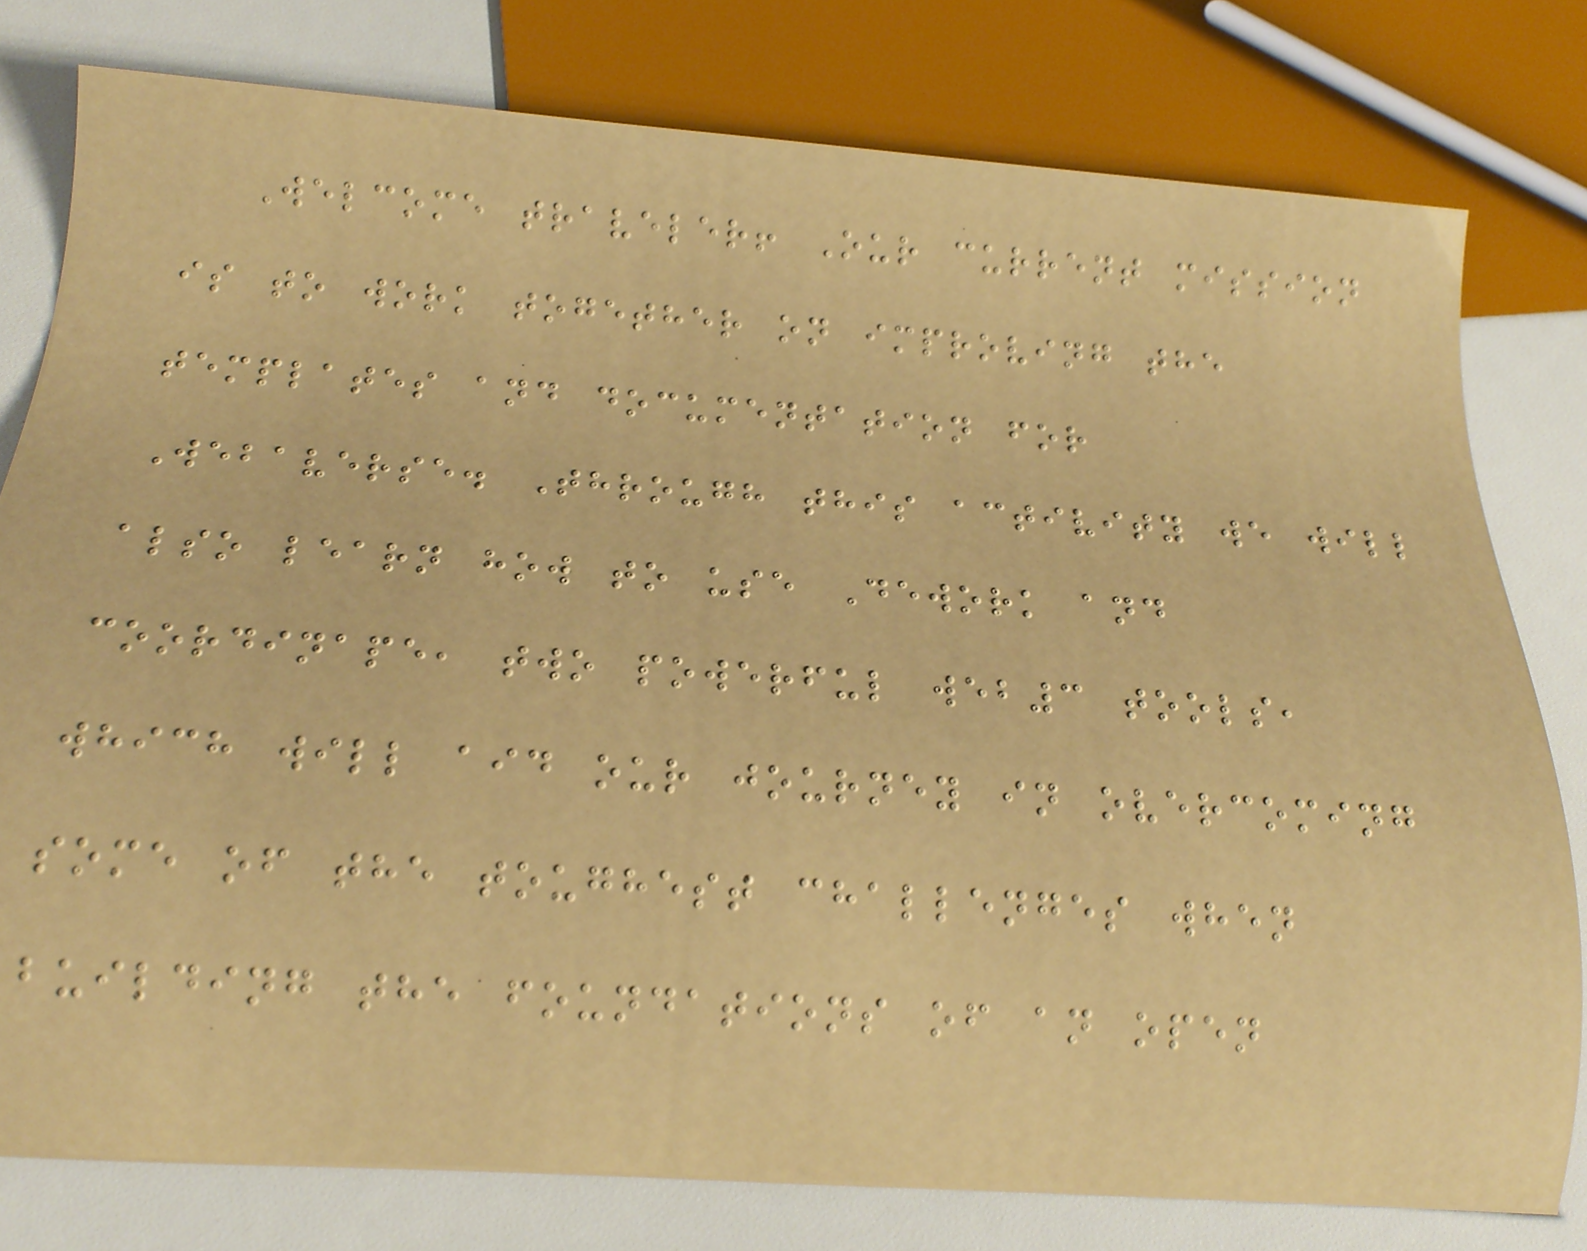Welcome traveler! Our current mission
is to work together on improving the
templates and documentation for
Webaverse. Through this activity we will
also learn how to use Dework and
coordinape, two powerful web3 tools,
which will aid our journey in overcoming
some of the toughest challenges when
building the foundations of an open
